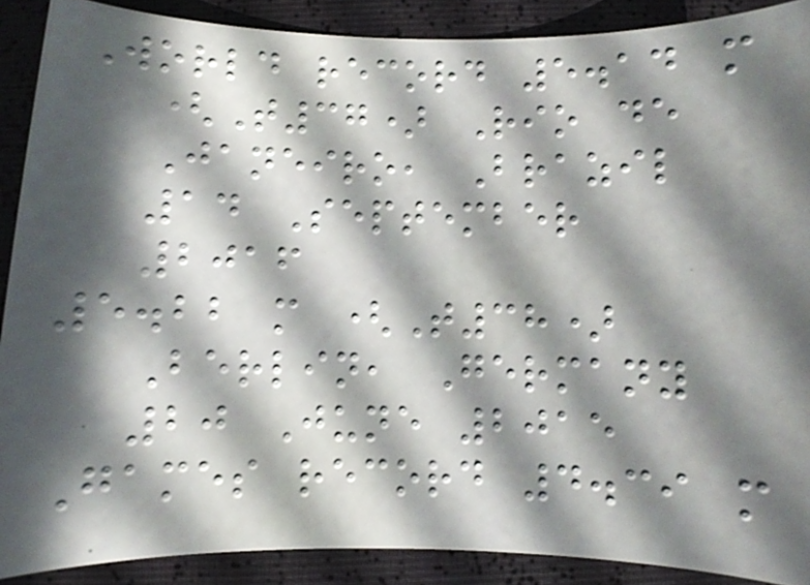World record 5.14 m
(T37) Rio de
Janeiro, Brazil
14 September
2016
5.22 m (T38)
Berlin, Germany
20 June 2015
Games record 4.39 m
